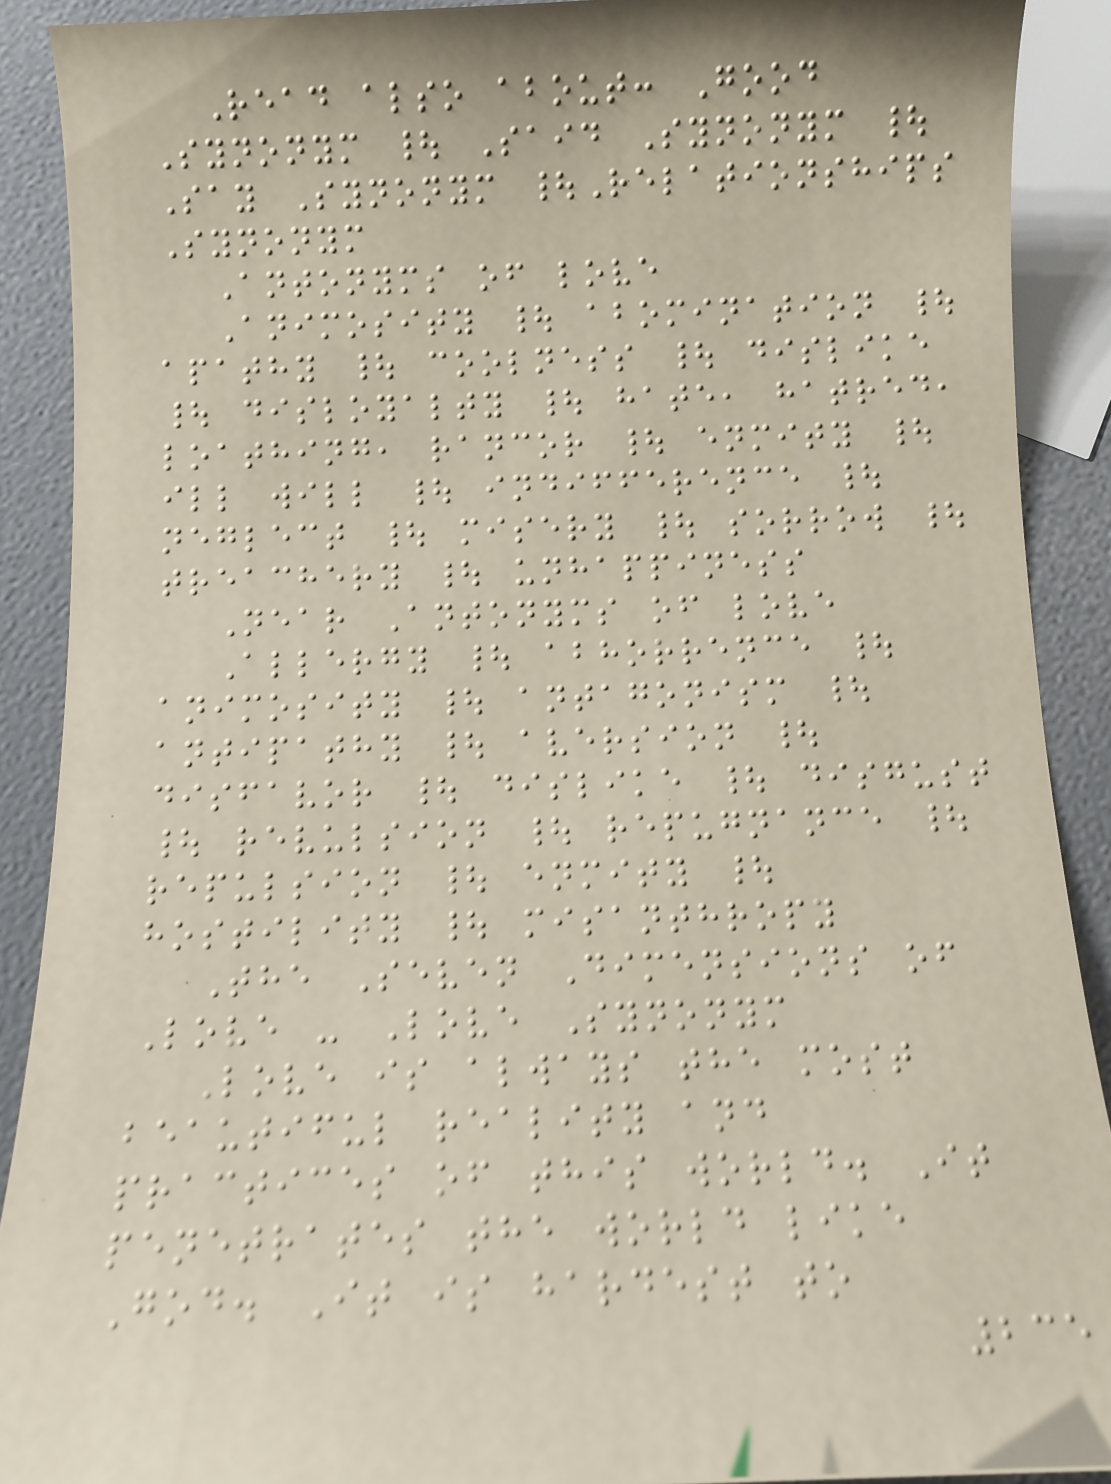Read also about: Good
Synonym | Said Synonym |
Say Synonym |Relationships
Synonym
Antonyms of love
Animosity | abomination |
apathy | coolness | dislike
| disloyalty | hate, hatred,
loathing, rancor | enmity |
ill will | indifference |
neglect | misery | sorrow |
treachery | unhappiness
Near Antonyms of love
Allergy | abhorrence |
animosity | antagonism |
antipathy | aversion |
disfavor | dislike | disgust
| revulsion | repugnance |
repulsion | enmity |
hostility | misanthropy
The Seven Dimensions of
Love - Love Synonym
Love is always the most
beautiful reality and
practices of this world. It
penetrates the world like
God. It is hardest to
235
